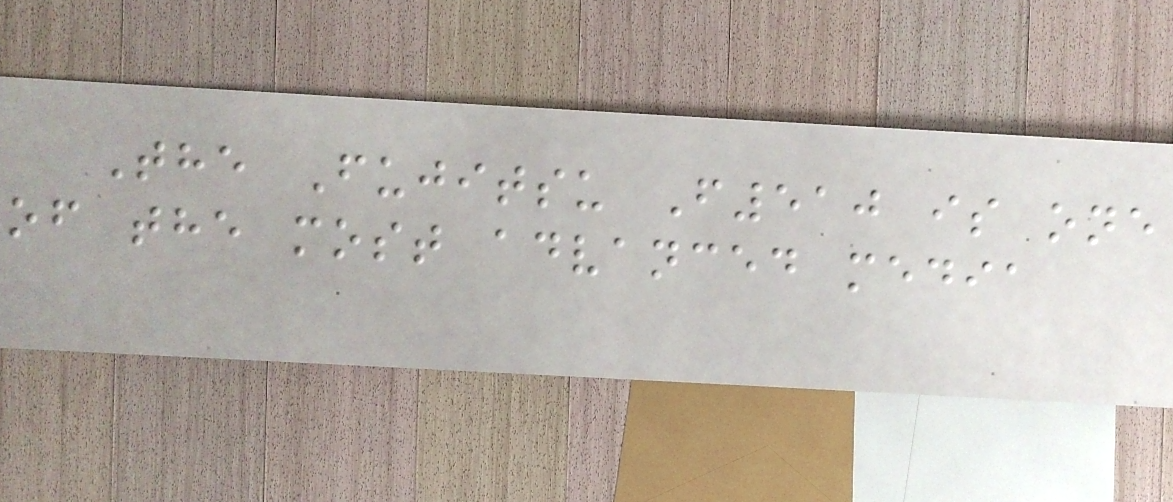The Fujitsu F510 is one
of the most advanced media
